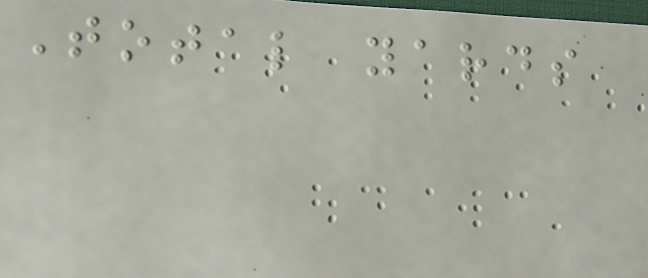Total yards
